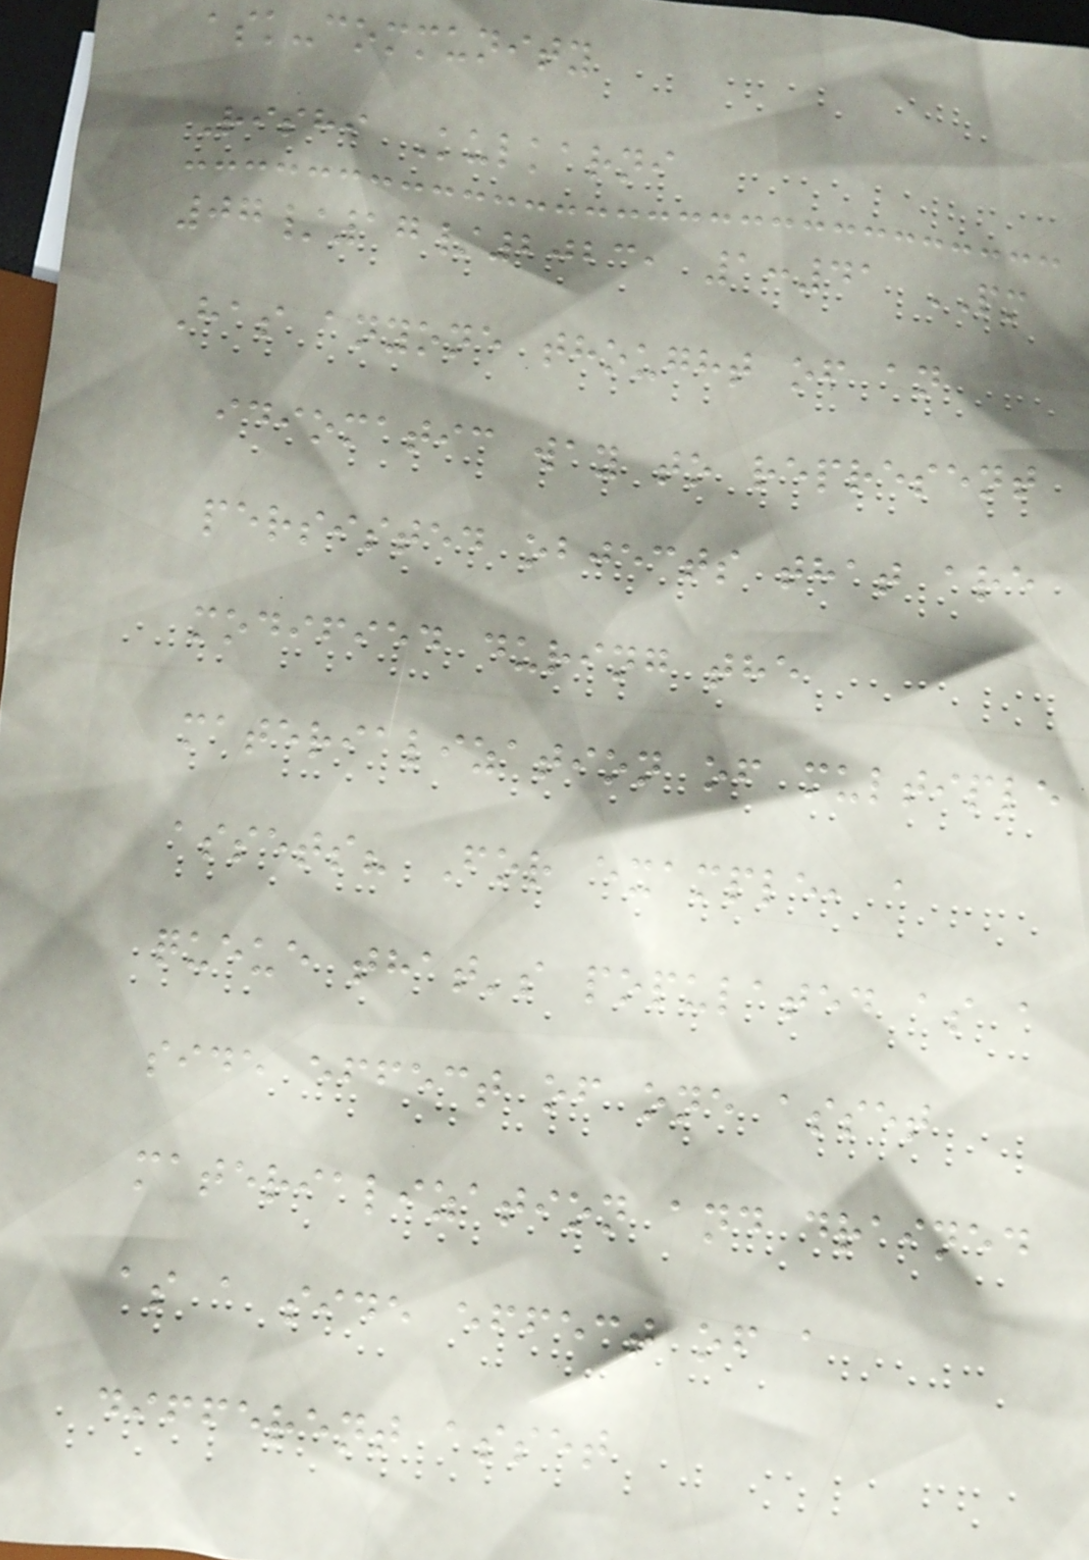ask-community
Rishi Kulkarni
07/17/2023, 1:41 PM
Has anyone thought of an
idiomatic way to represent
persisted objects that are
modified during the
materialization of multiple
assets? For example, a
queue that's populated as a
side effect of one asset
materialization and drained
as a side effect of a
different asset
